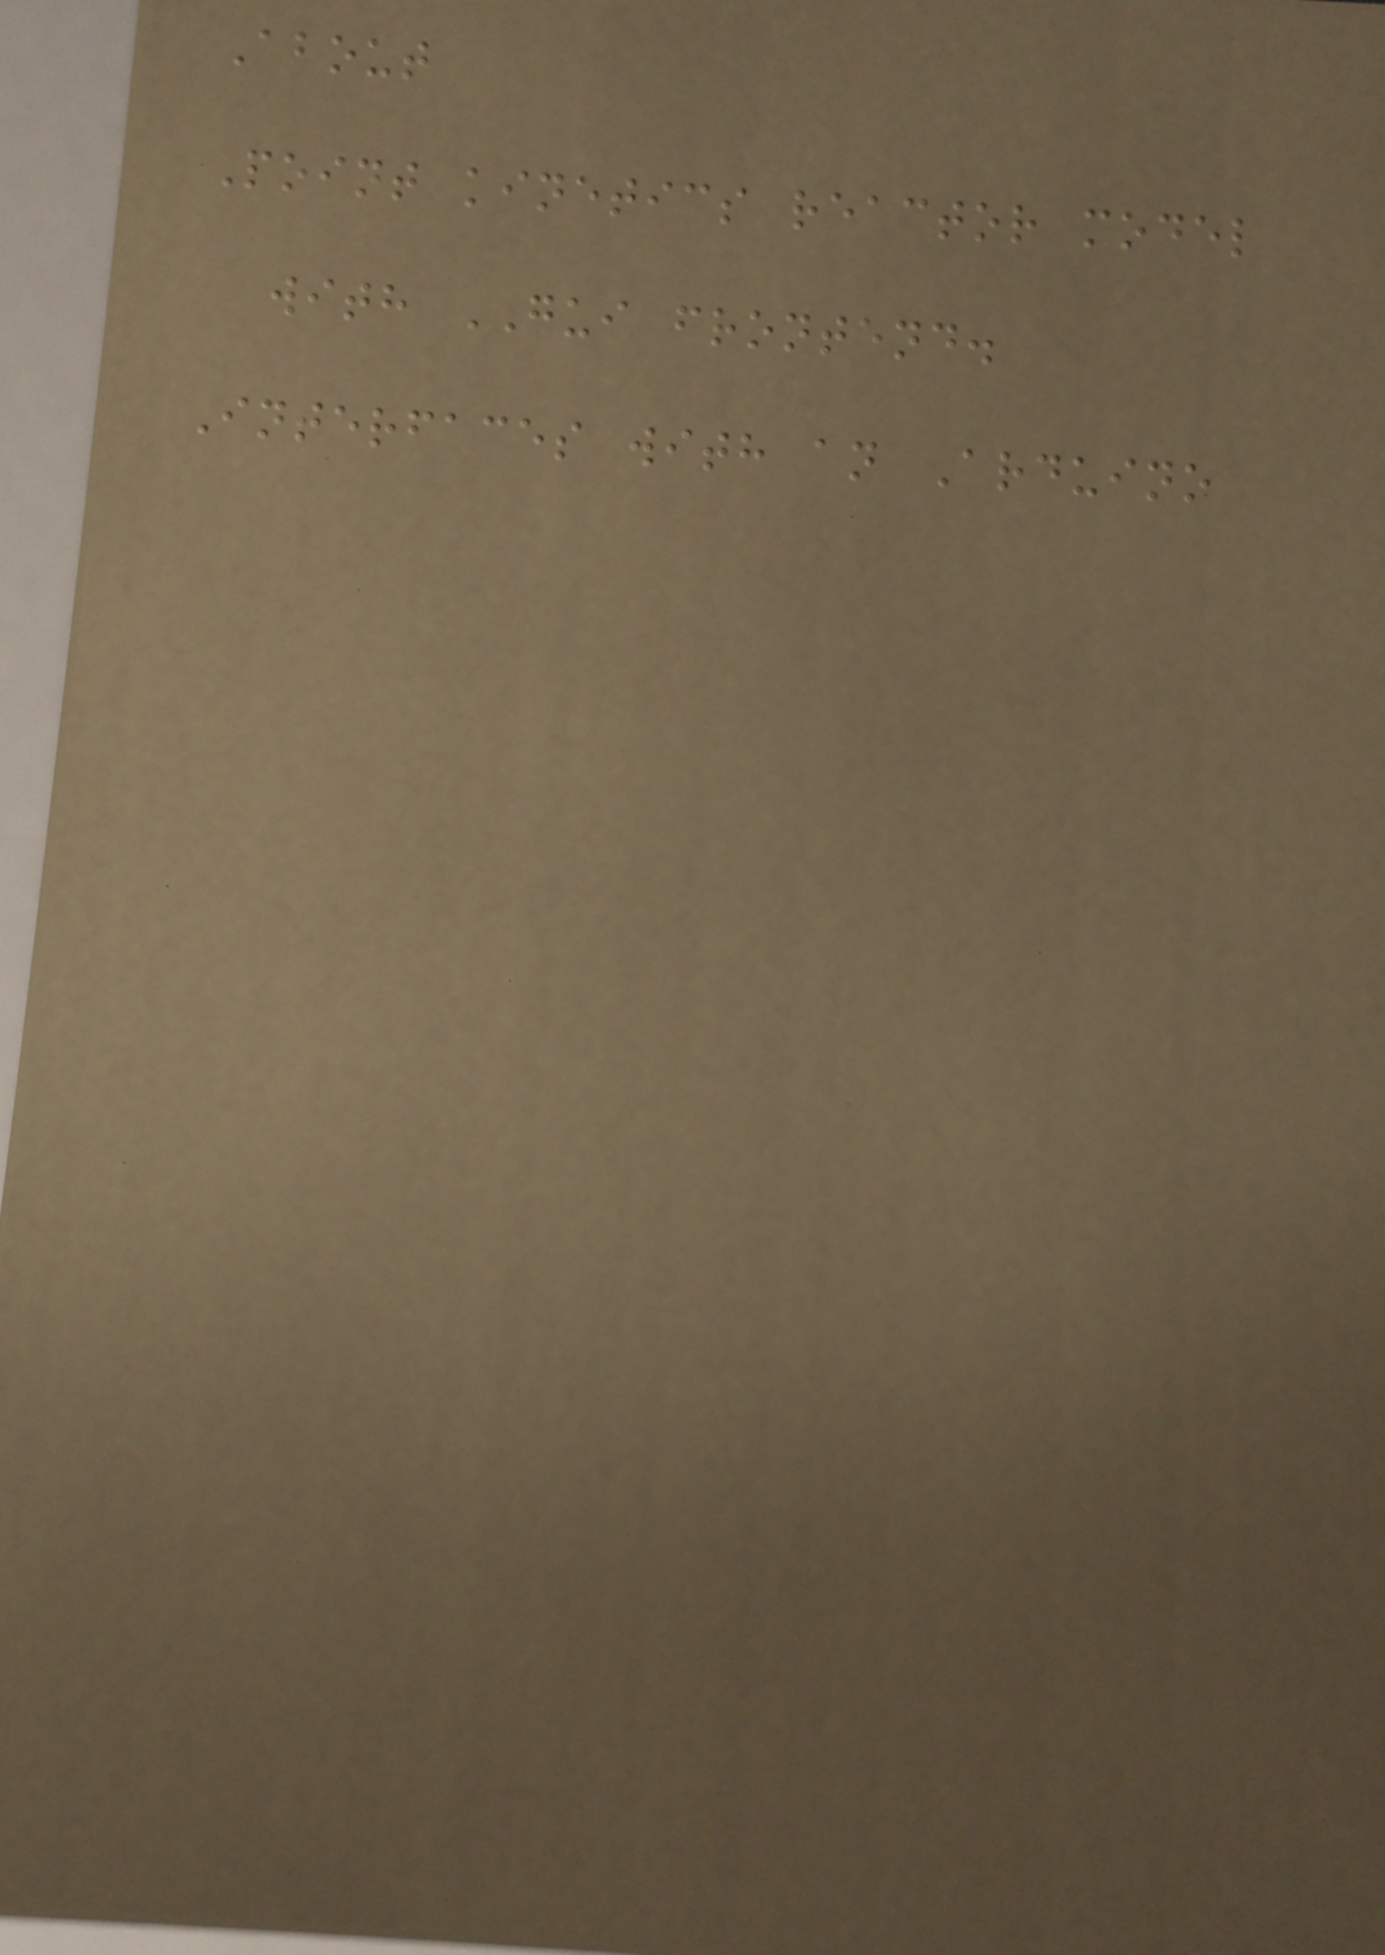About
Point kinetics reactor model
with GUI frontend.
Interfaces with an Arduino
